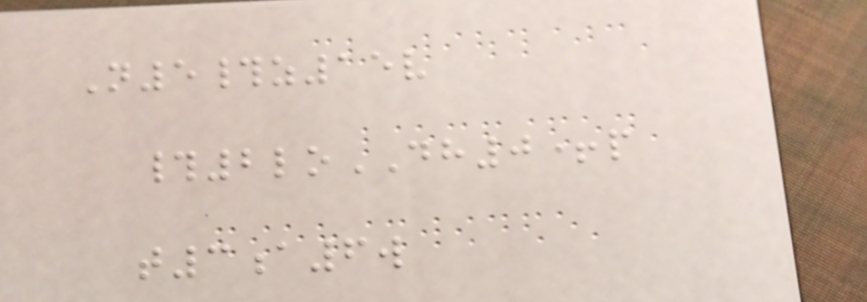N5#z15v
#2loDH0+p
t3a6w
